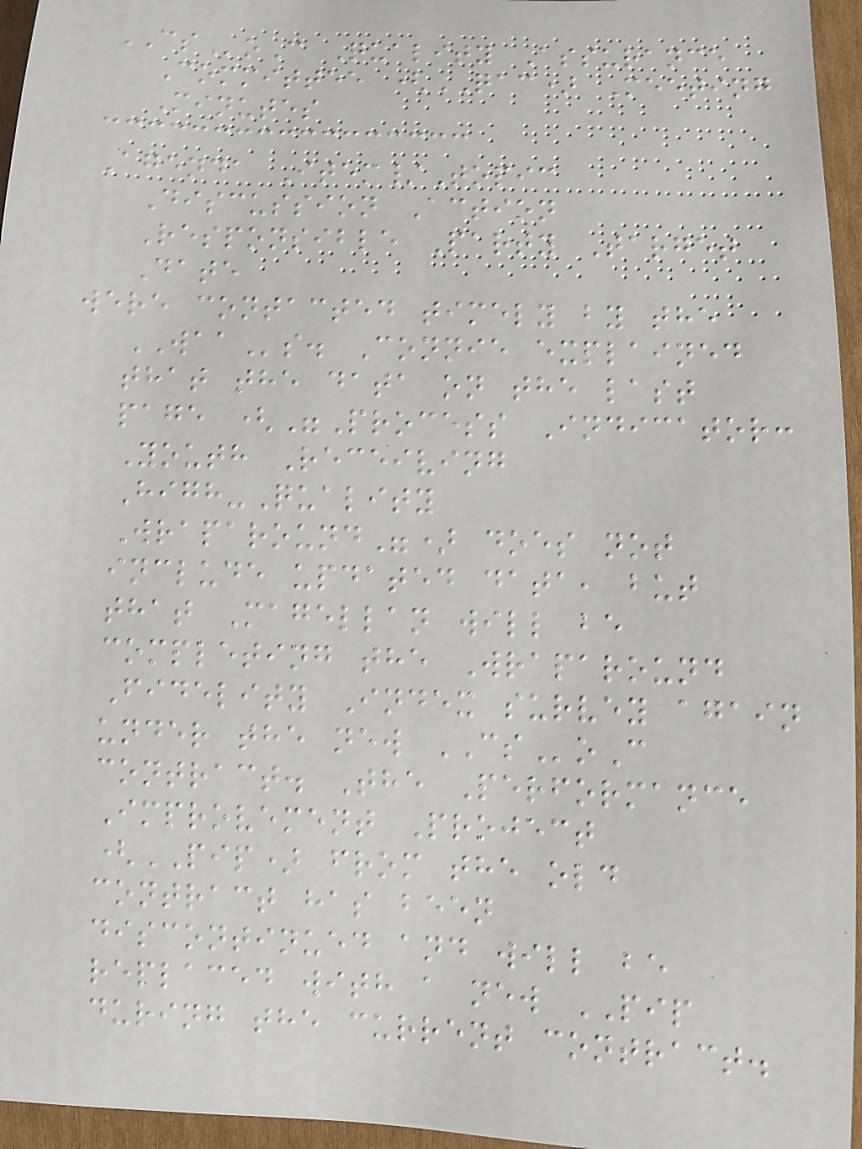CSoC Quality Assurance
Committee (QAC) Meeting
Minutes
Agenda Item/Topic
Discussion Action
Responsible Party Target
Date
were contacted timely by the
WAAs. Connie explained
that the data on the last
page ("Process Indicator:
Youth Receiving
High-Quality
Wraparound") does not
include updated data, but
that Magellan will be
completing the Wraparound
Fidelity Index survey again
under the new CSoC
contract. The Performance
Improvement Project
(PIP) from the old
contract has been
discontinued and will be
replaced with a new PIP
during the current contract.
